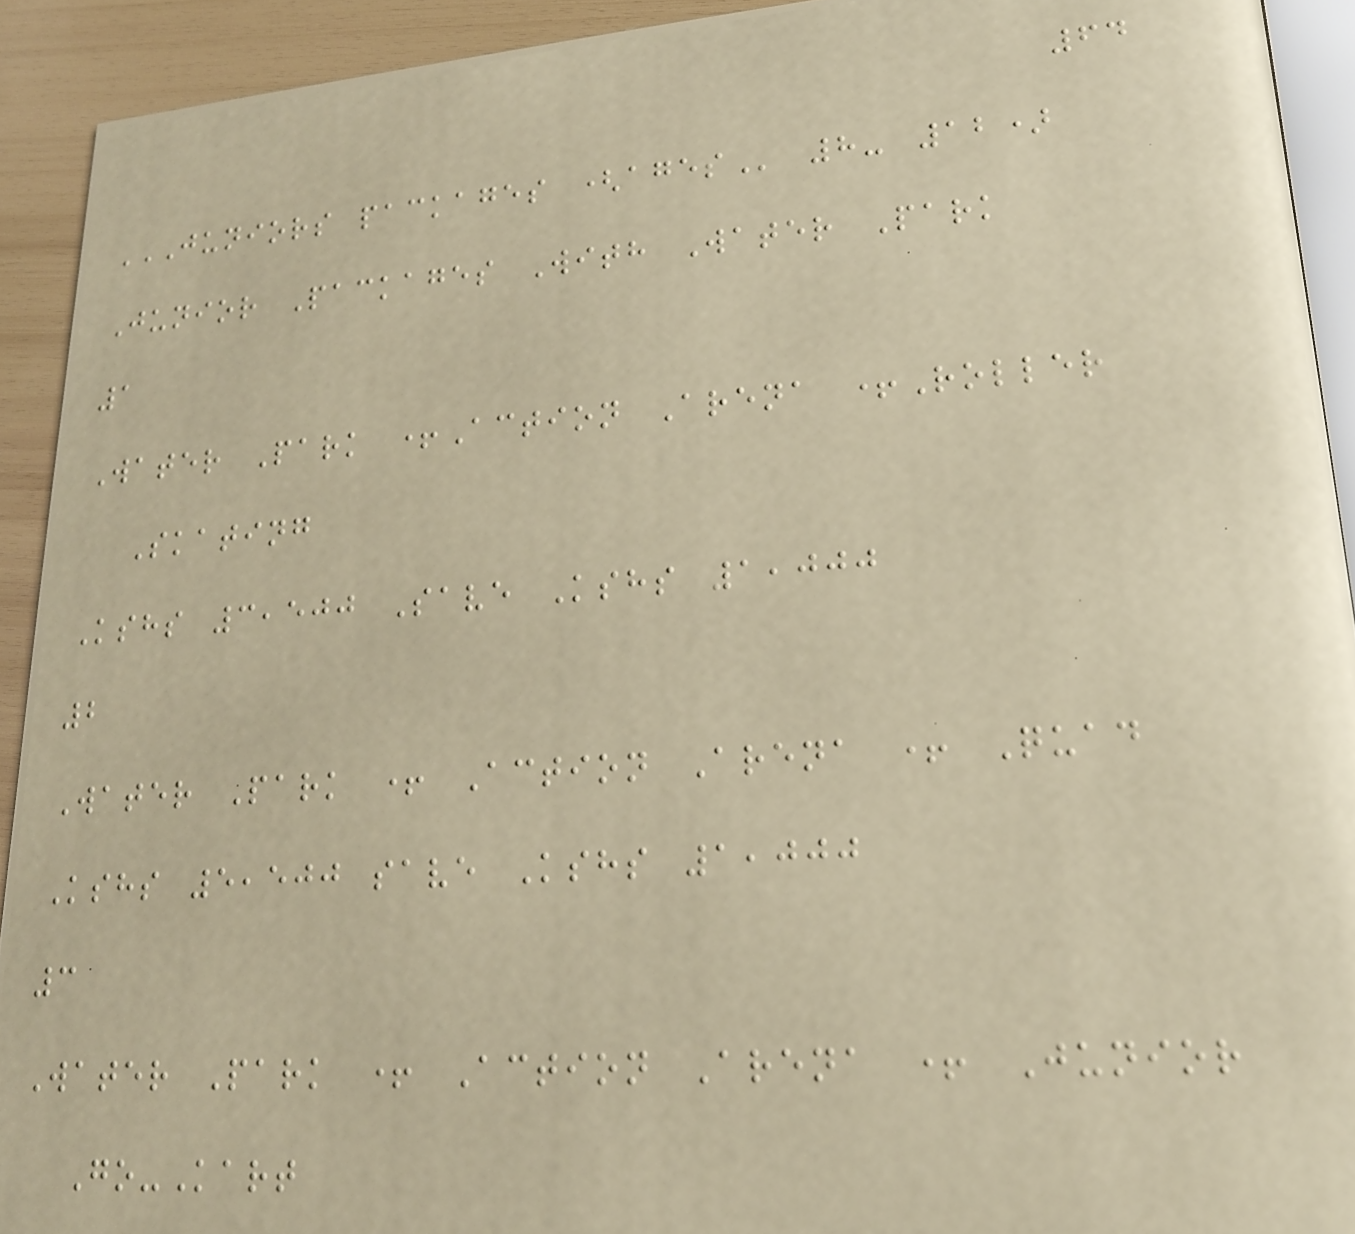64
JUNIORS PACKAGES (AGES 8- 12)
Junior Packages With Water Park
1
Water Park +Action Arena +Roller
Skating
Kshs 3,500 Save Kshs 1,000
2
Water Park + Action Arena + Quad
Kshs 5,500 save Kshs 1,000
3
Water Park + Action Arena + Junior
Go-Kart
